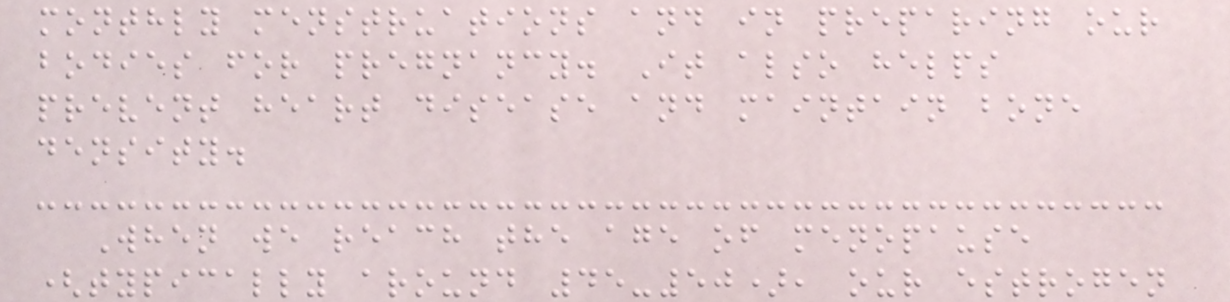monthly menstruations and in preparing our
bodies for pregnancy. It also helps
prevent heart disease and maintain bone
density.
When we reach the age of menopause
(typically around 45-50), our estrogen
